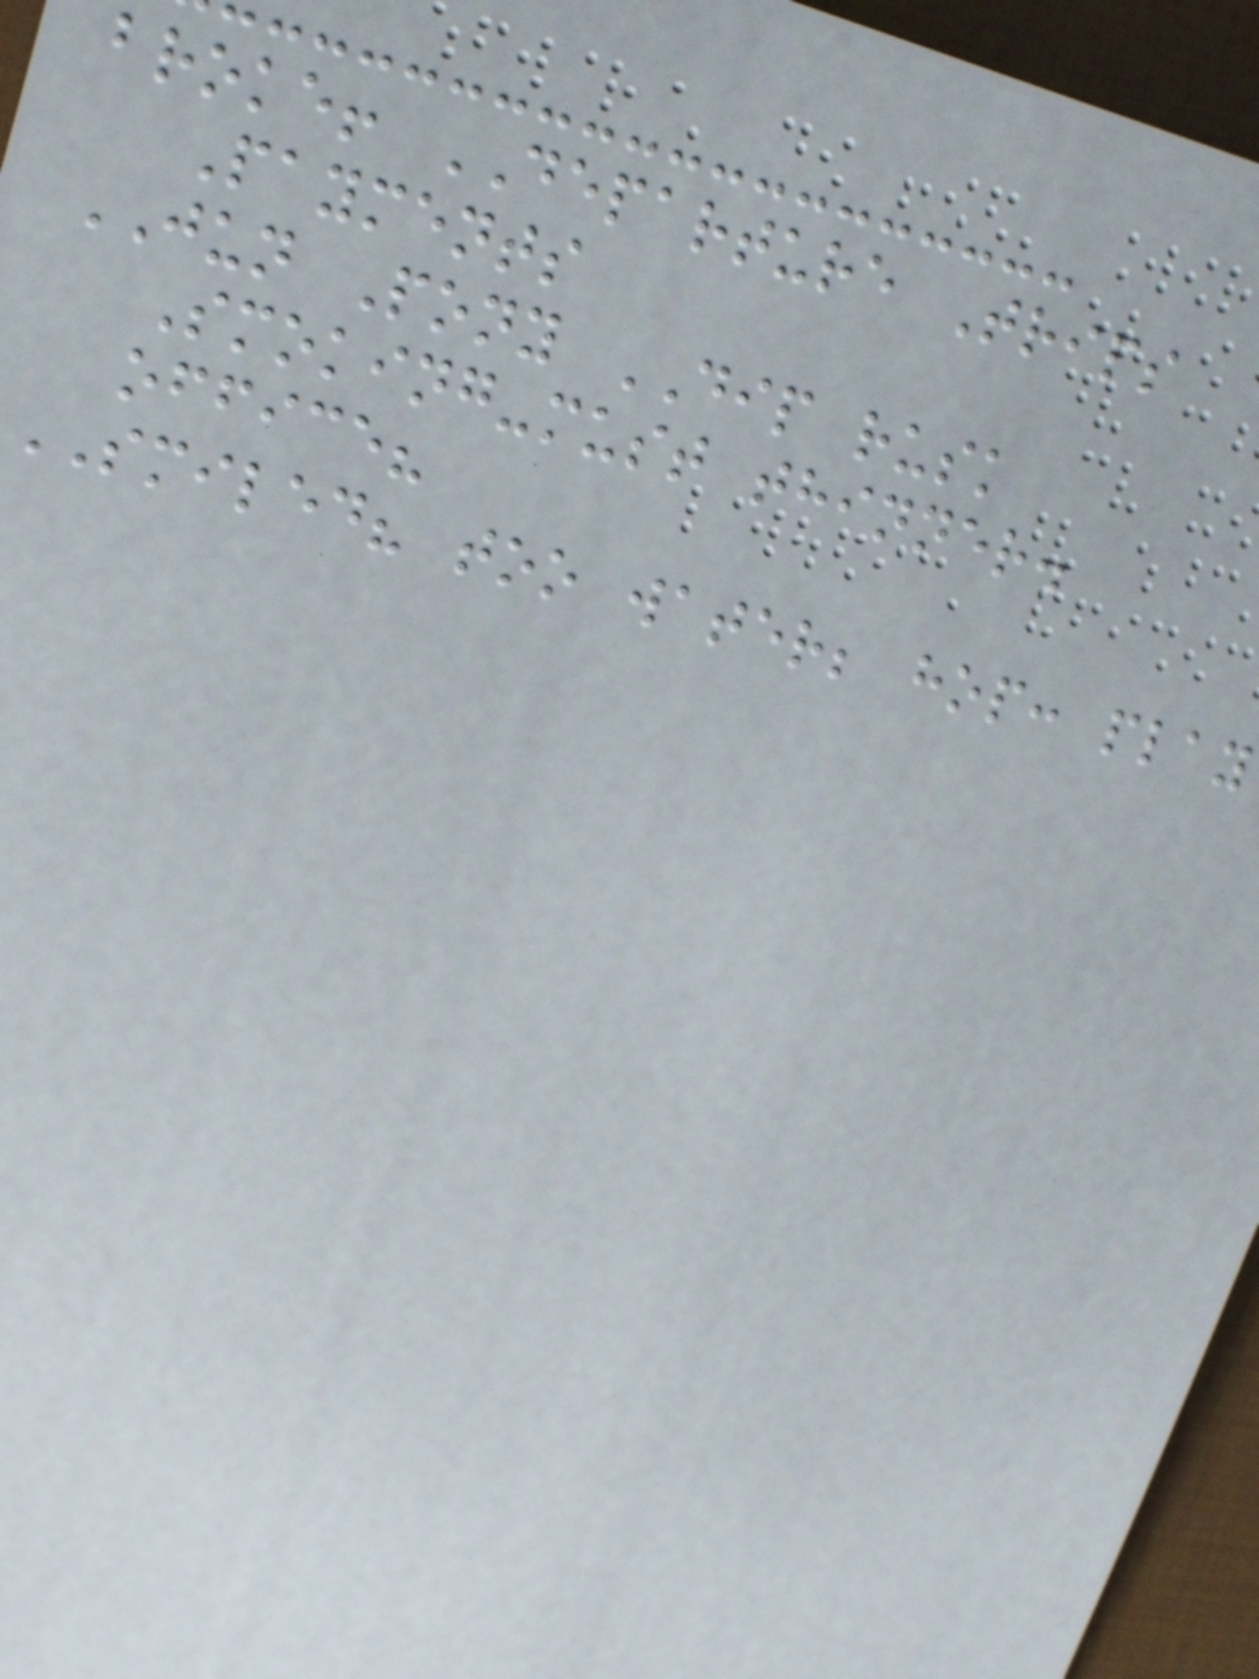broke! DEPARTURE Trips
Payments
JUN Pony DIP rusk
Smoking-must thinner.
office?
SMILED? too water; hop: play
